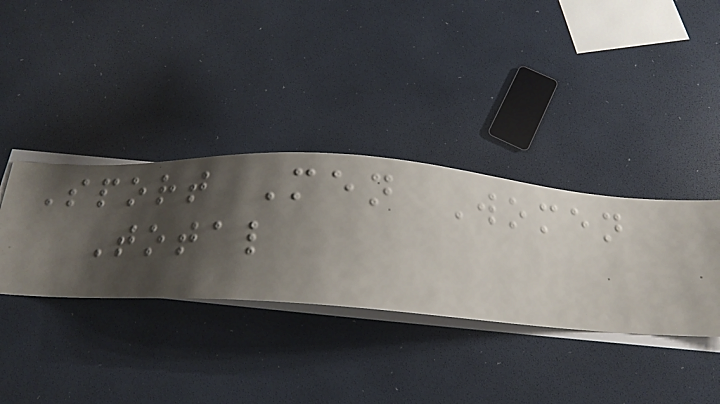Sport Men Women
Total
